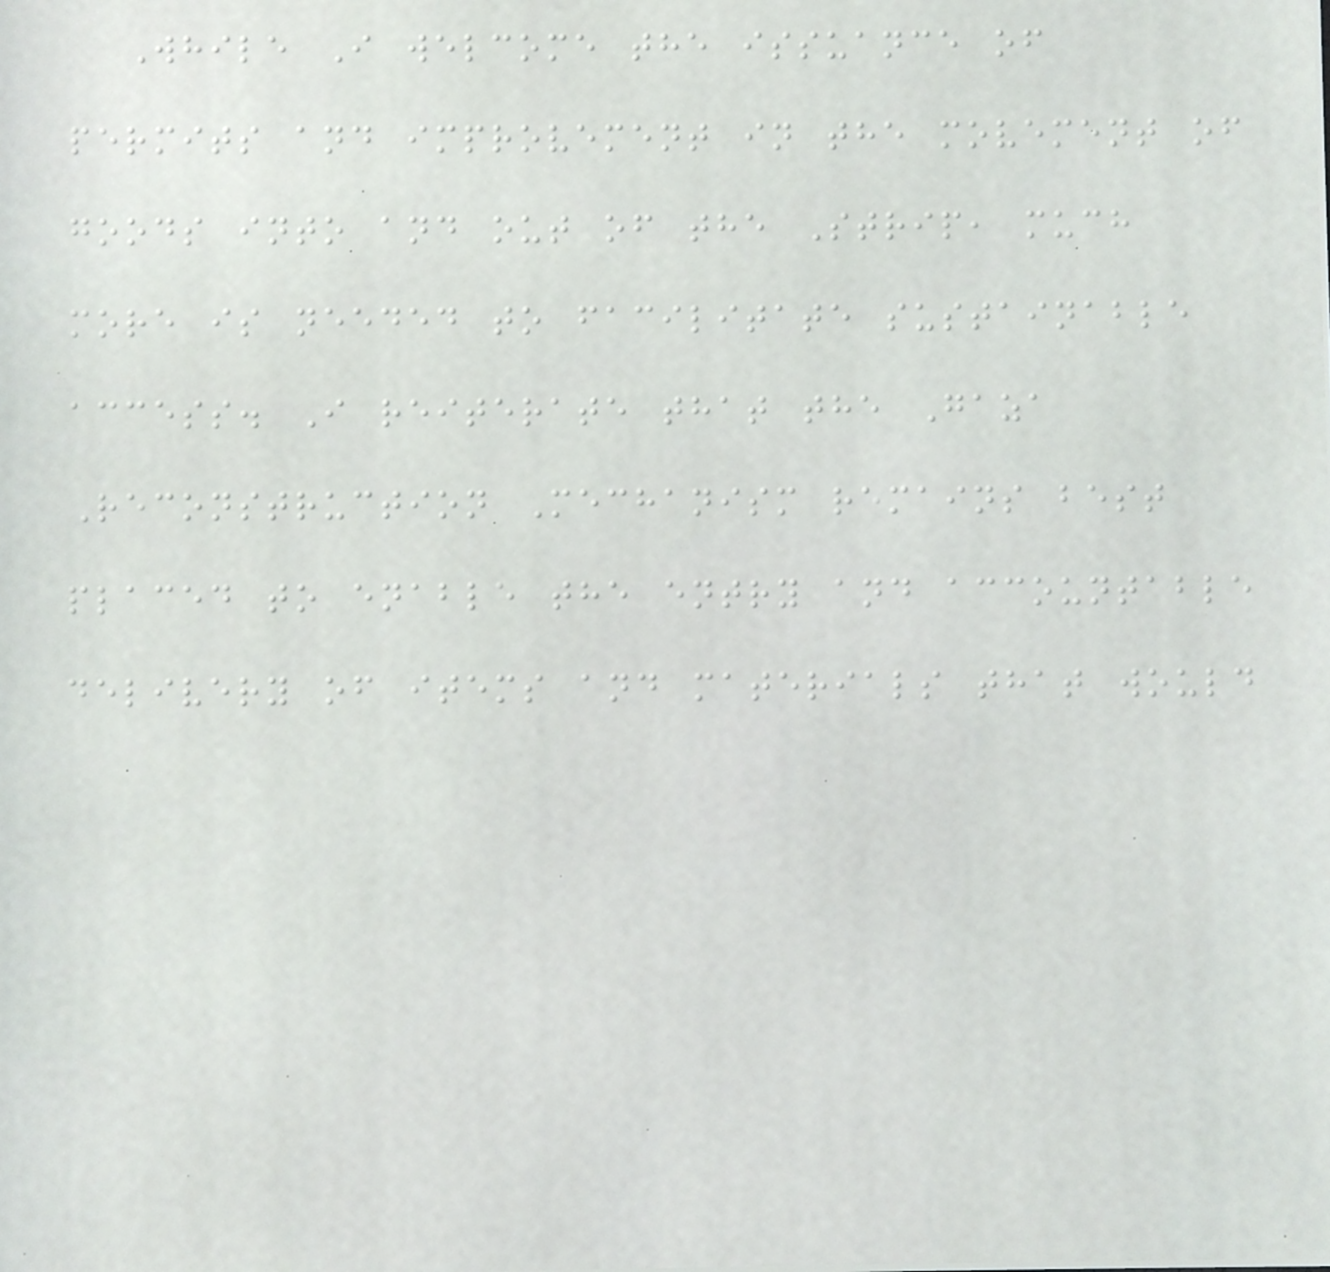While I welcome the issuance of
permits and improvement in the movement of
goods into and out of the Strip, much
more is needed to facilitate sustainable
access. I reiterate that the Gaza
Reconstruction Mechanism remains best
placed to enable the entry and accountable
delivery of items and materials that would
